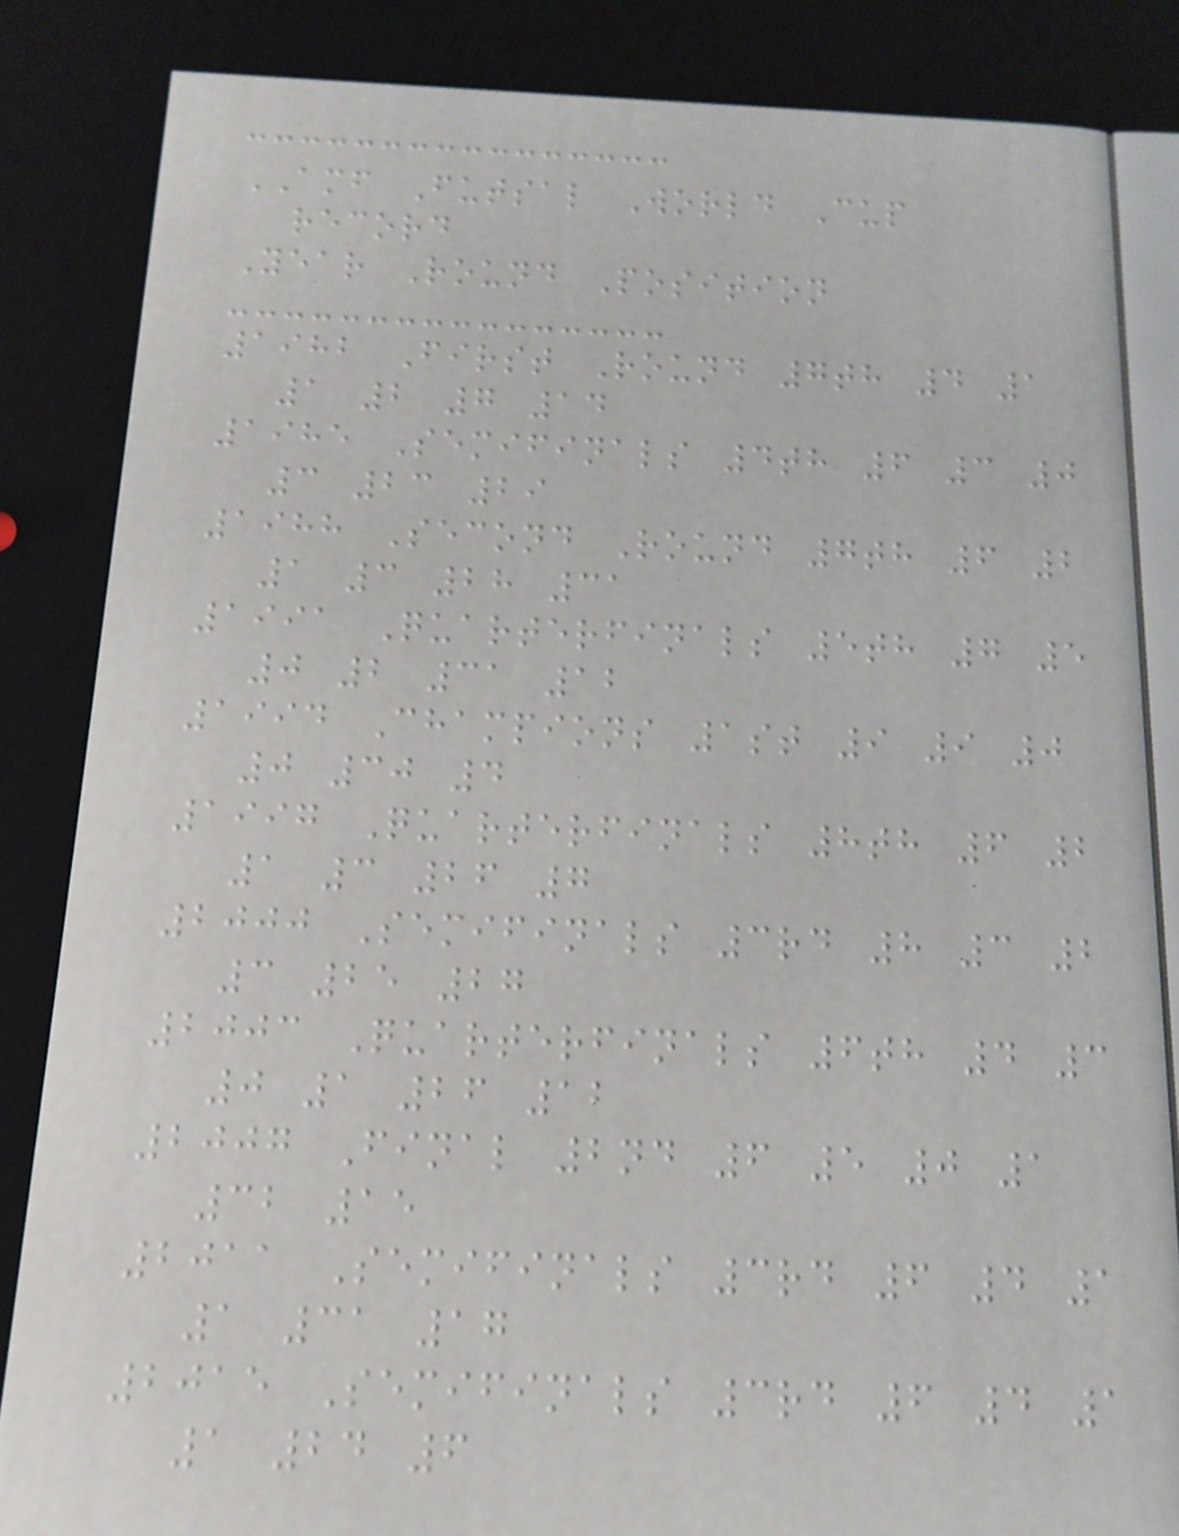AMF Futsal World Cup
record
Year Round Position
1982 First Round 7th 4 1
1 2 7 14
1985 Semifinals 4th 6 3 0
3 23 29
1988 Second Round 7th 6 2
1 3 28 31
1991 Quarterfinals 5th 7 5
0 2 31 12
1994 Champions 1st 9 9 0
0 30 4
1997 Quarterfinals 8th 6 2
1 3 26 7
2000 Semifinals 3rd 8 3 2
3 25 27
2003 Quarterfinals 6th 4 3
0 1 26 12
2007 Final 2nd 6 5 0 1
32 15
2011 Semifinals 3rd 6 4 1
1 31 17
2015 Semifinals 3rd 6 4 1
1 24 6
